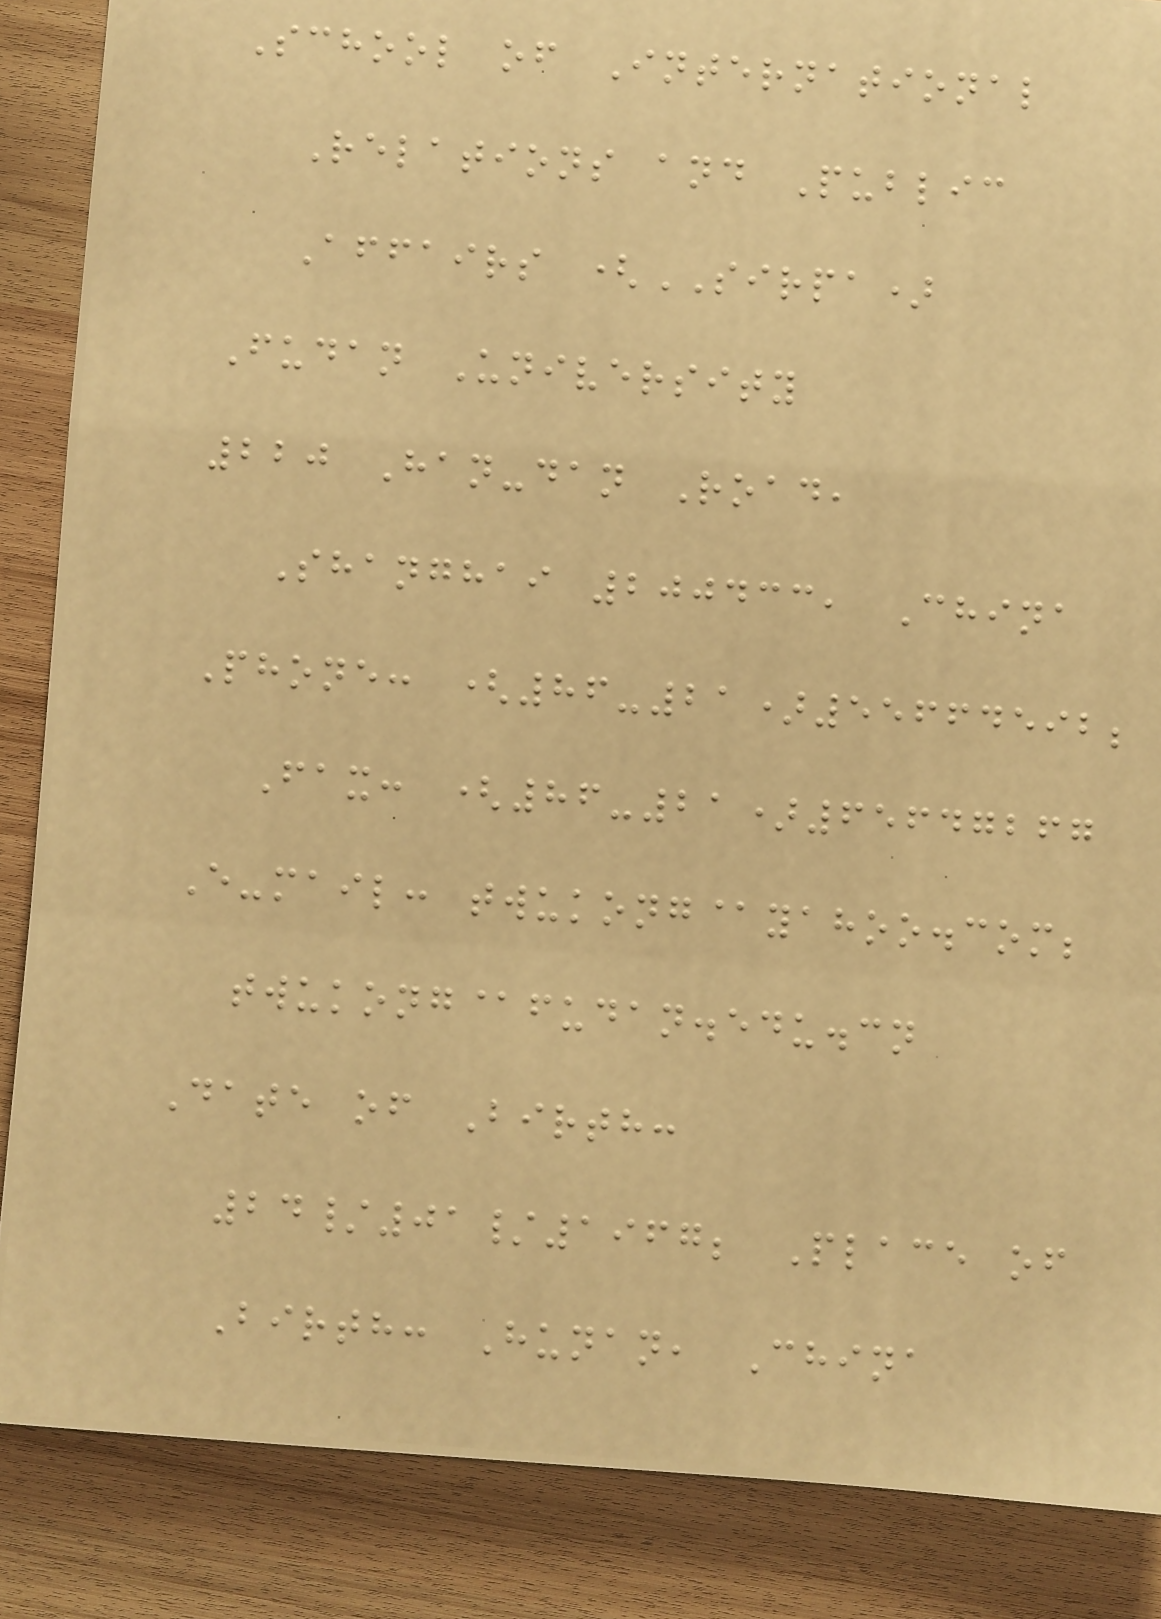School of International
Relations and Public
Affairs (SIRPA)
Fudan University
220 Han-dan Road,
Shanghai 200433, China
Phone: (86-21)55664592;
Fax: (86-21)65647267
E-mail: twukong@yahoo.com;
twukong@fudan.edu.cn
Date of Birth:
24/01/1967; Place of
Birth: Hunan, China
